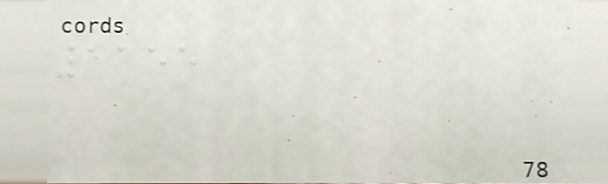1155
